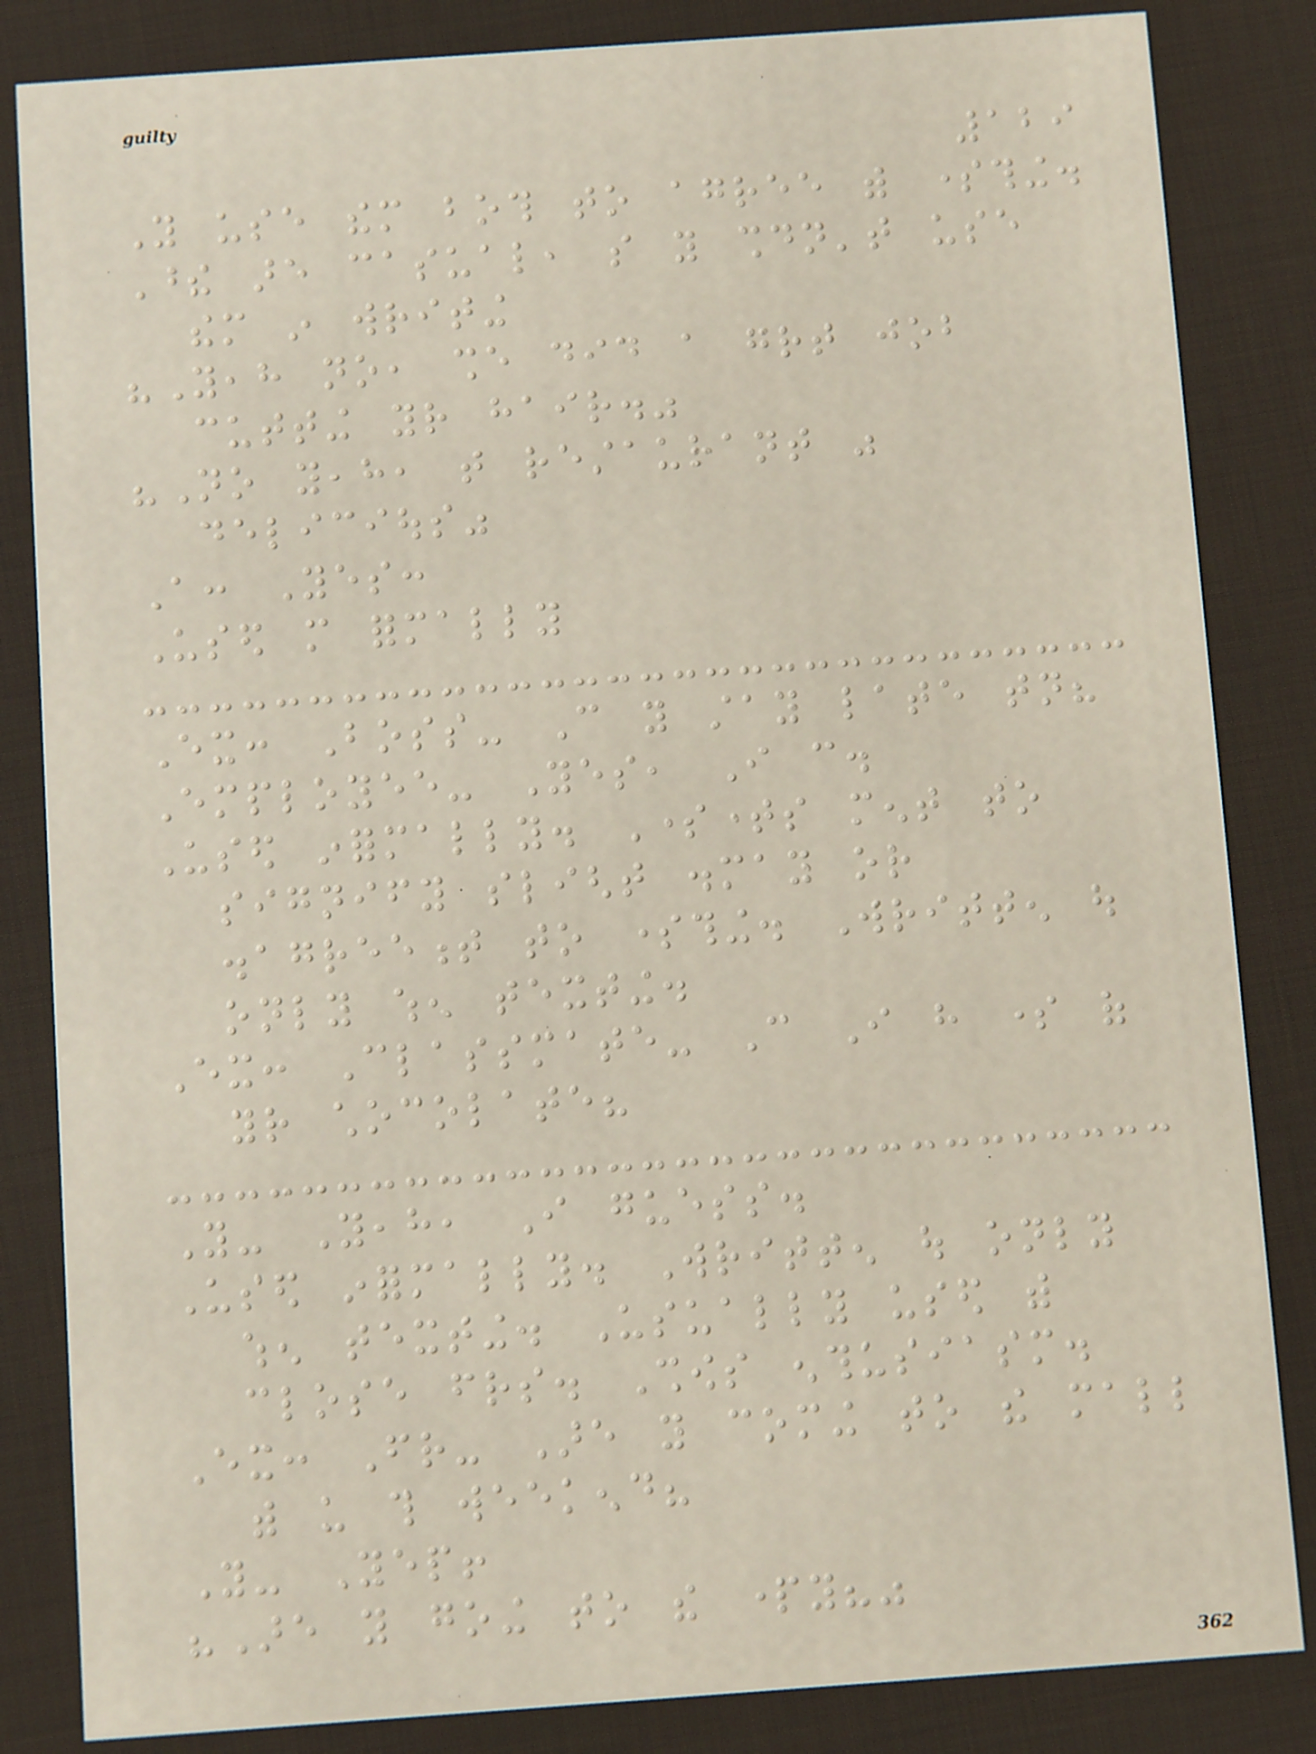129
You use them both to agree with something.
These are casual, so you shouldn't use
them in writing
"Yeah no, she did a great job
cutting your hair."
"No yeah, that restaurant was
delicious"
A: Yes:
Used more formally
Ex: Boss- Can you stay late tonight?
Employee- Yes, I can.
Used informally. Sometimes ment to
signify slight dismay or
disagreement to something. Written out
only when texting.
Ex: Classmate- Can I have some of
your chocolate?
You- Yeah, I guess.
Used informally. Written out only
when texting. Usually used with
close friends. Shows enthusiasm.
Ex: Friend- Are you coming to the mall
with us this weekend?
You- Yep!
"Are you going to the party?"
